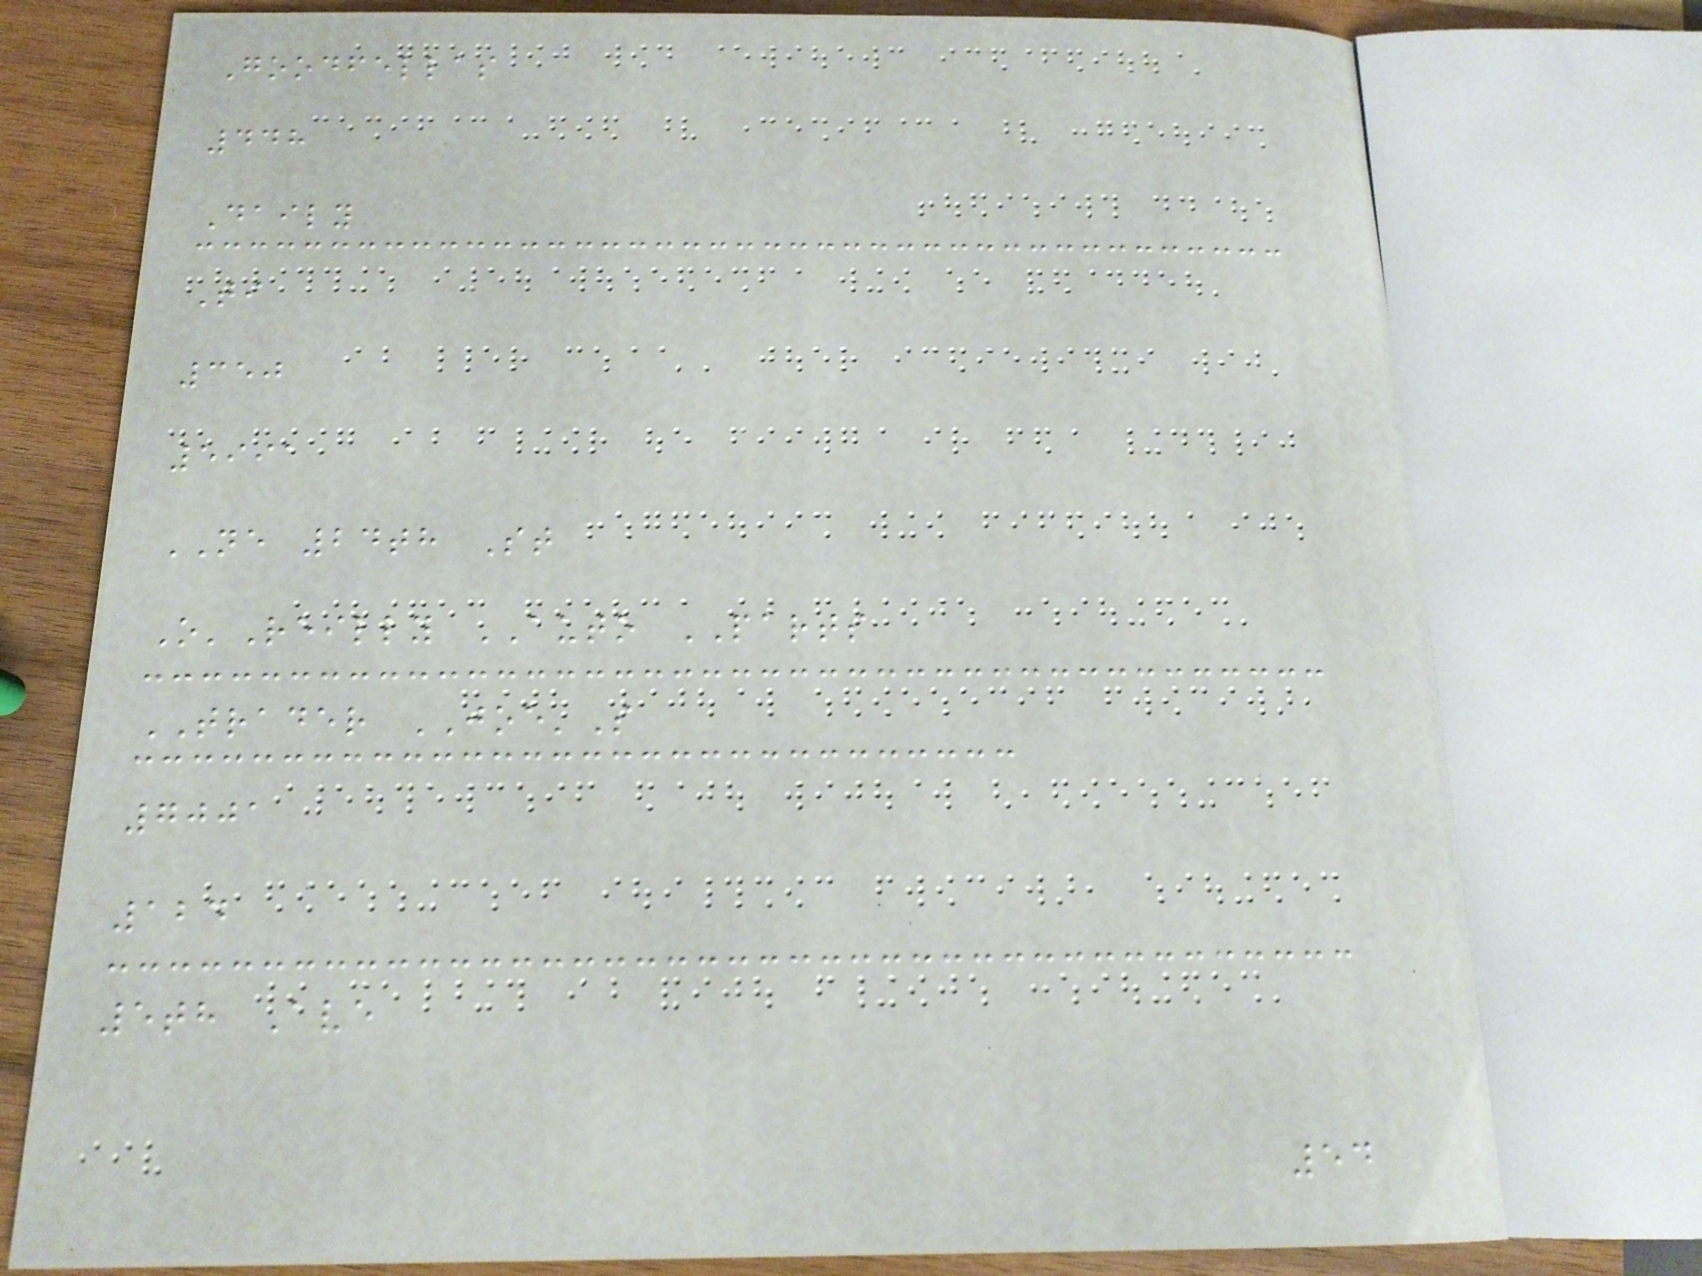Goodfellas
448
Daily
Ti
350
5991
NE 24th St
O'Reilly AUTO PARTS
TRADER JOE'S
7001
124
5th Ave
54
